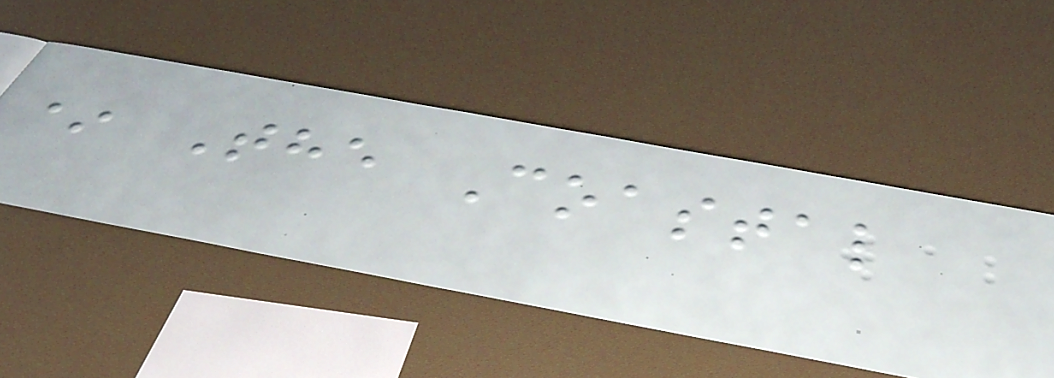* The Coastal
